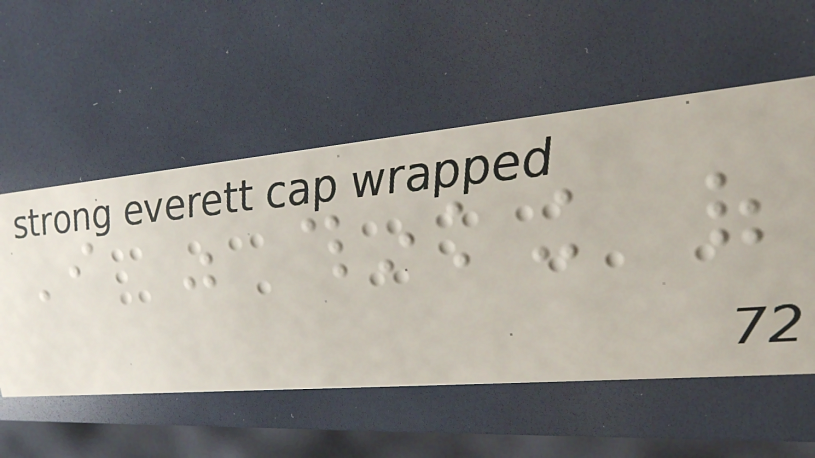I was thinking of
